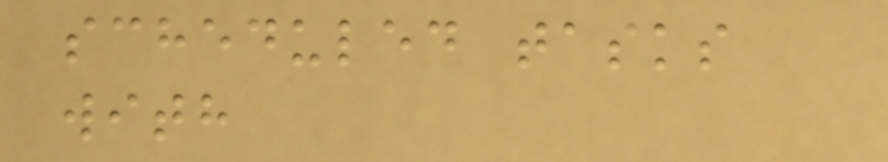scheduled tasks
with
